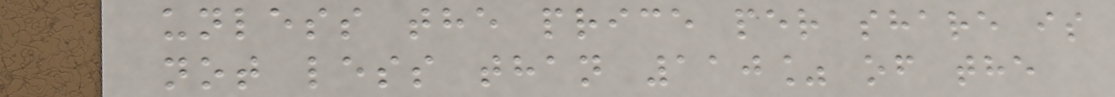unless the price per share is
not less than 110% of the
